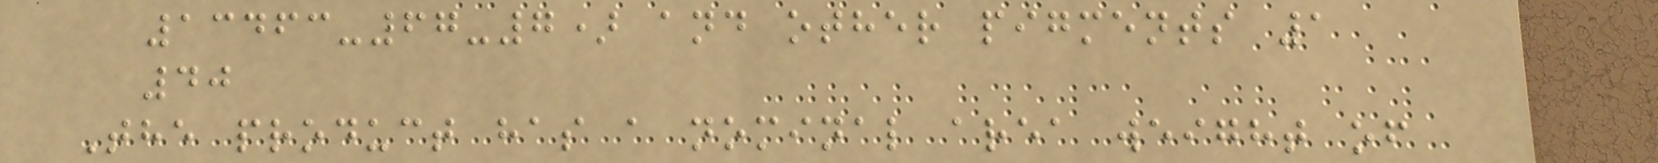13463-67-7) and other pigments 1
40
The product has a nominal area weight of
